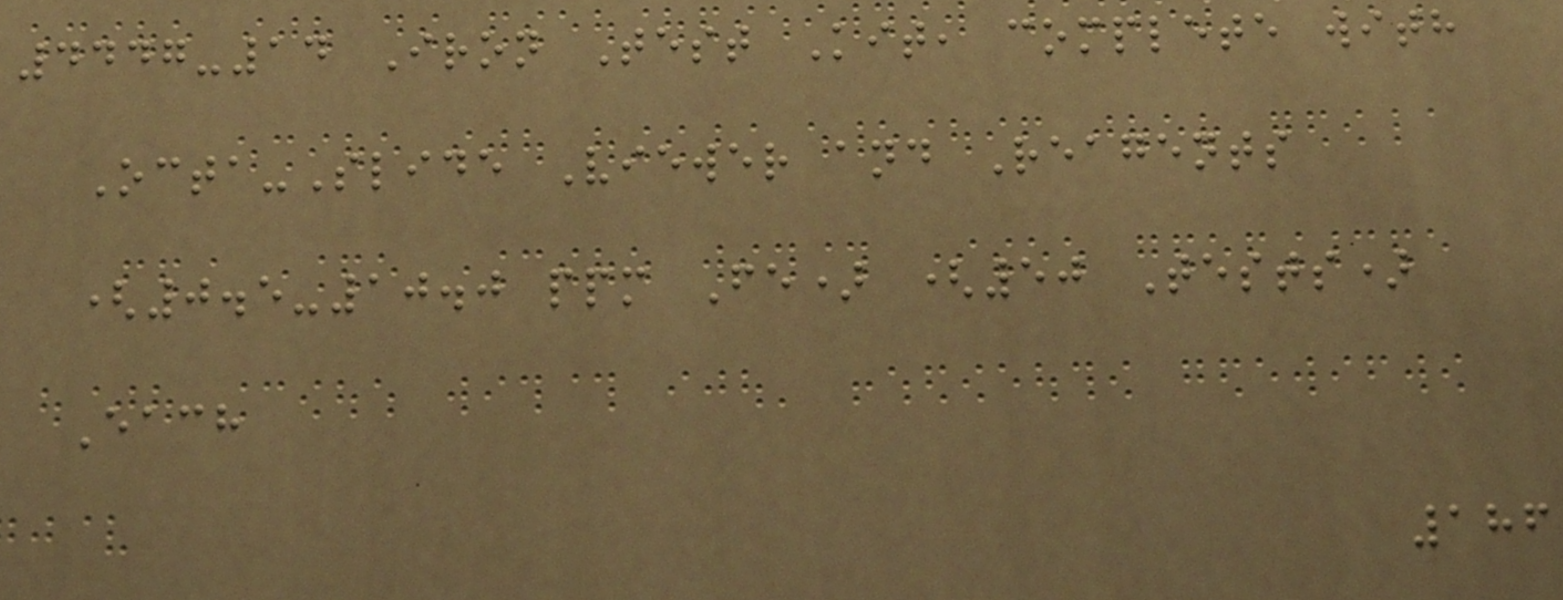4447-14 Iron Test Kit, complete with
Octa-Slide Viewer and Reagents
(0.5-10.0 ppm Fe) (50 Tests)
Each
186
